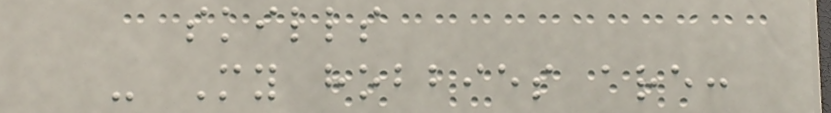skills
- My hobbies are:
